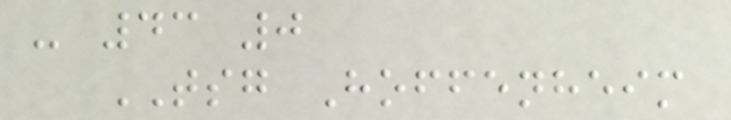- 43 0
TSG Hoffenheim
